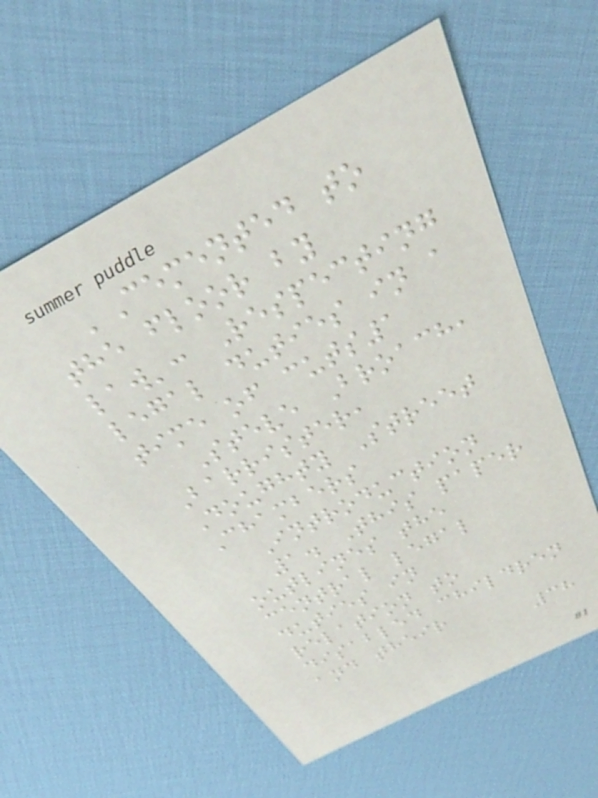'Cemented to
the floor by
law': Respecting
legal duties in a
time of cuts1
Steve Broach,
Barrister,
Doughty Street
Chambers
Introduction
1. This paper
outlines the
central legal
duties in
relation to
disabled children
and their
38
